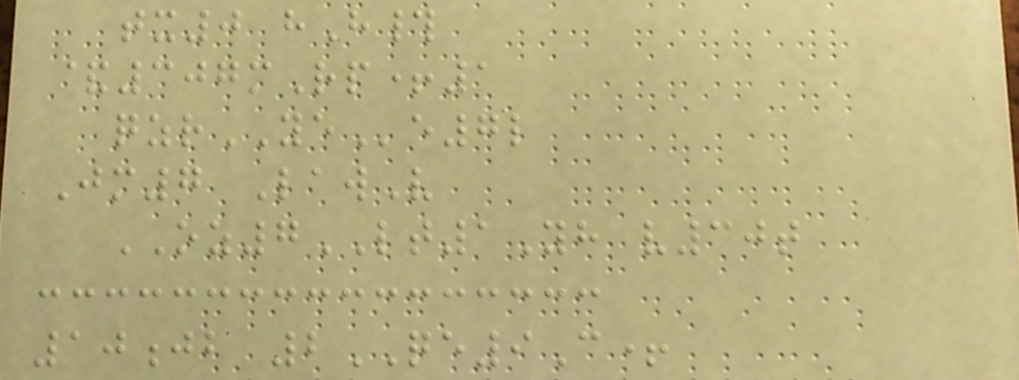tx0 hH#
&307mRp+1
qzrYEe7l
Jm7 LawV
OZ7LT1Yh v30t
10jb 2QE9C+
